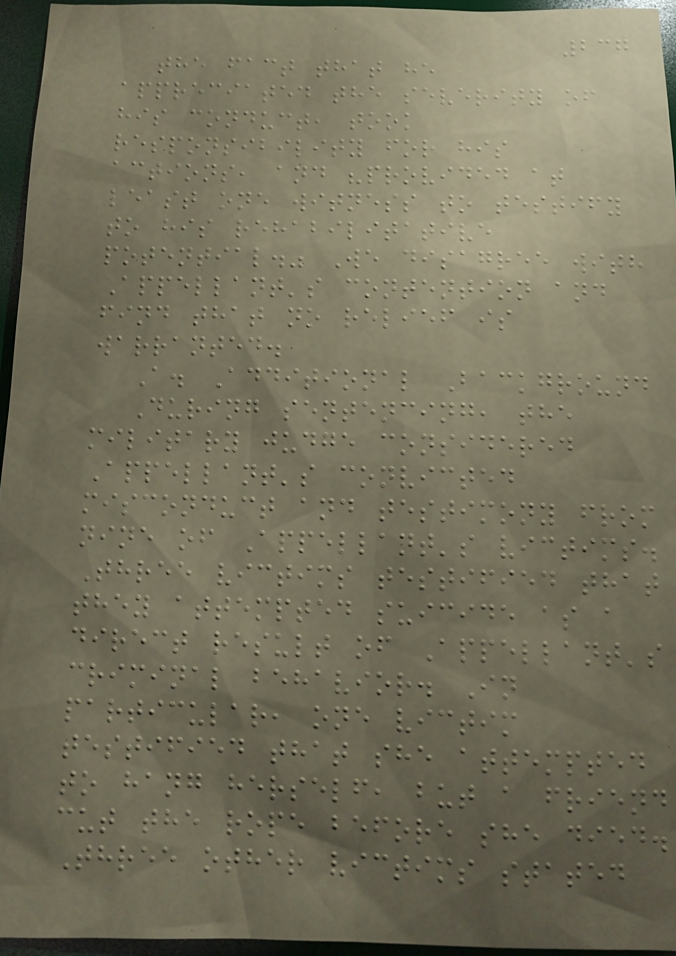237
the fact that he
appreciated the severity of
his conduct, took
responsibility for his
actions, and "provided at
least one witness to testify
to his rehabilitative
potential." We disagree with
Appellant's contention and
find that no relief is
warranted.
A. Additional Background
During sentencing, the
military judge considered
Appellant's convicted
misconduct and testimony from
nine of Appellant's victims.
Three victims testified that
they attempted suicide as a
direct result of Appellant's
criminal behavior. In
particular, one victim
testified that she attempted
to hang herself, but a friend
cut the rope before she died.
Three other victims stated
